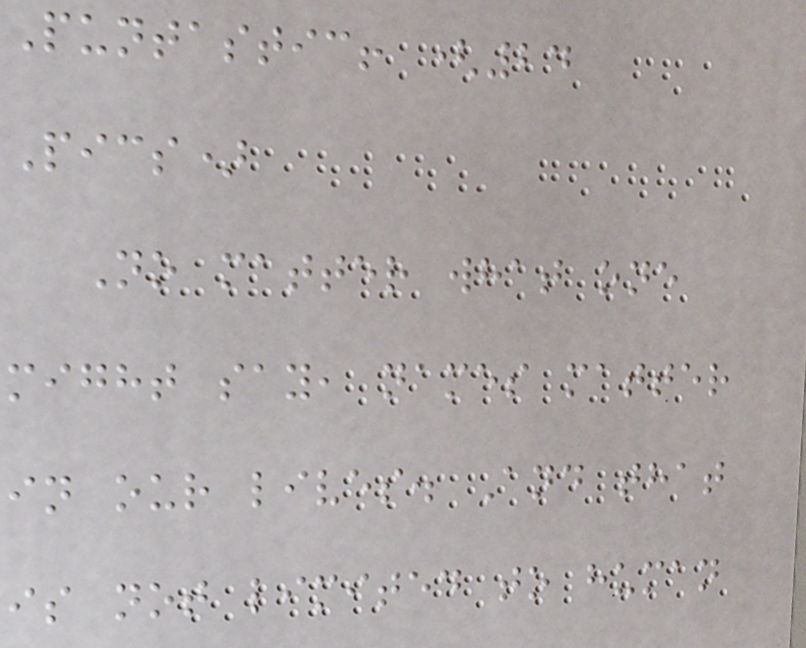Puntastic! (24
Pics)
No matter what one
might say, names matter
in our lives. And that
is not limited to human
